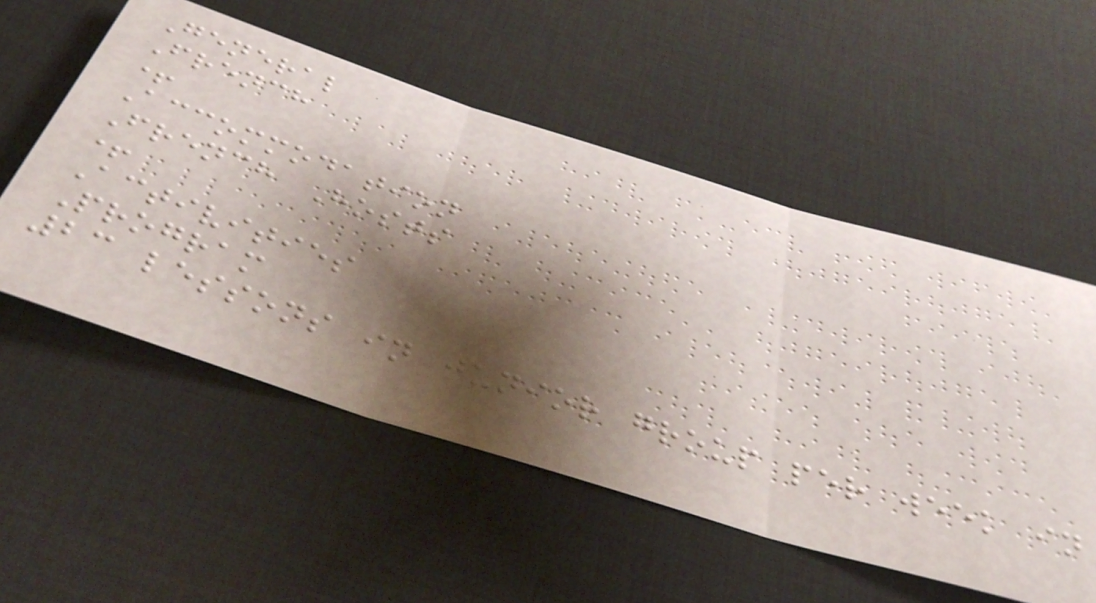General
French
+
Accommodation
French Hosts
+
Activities
Program
23 lessons in junior group per week in
